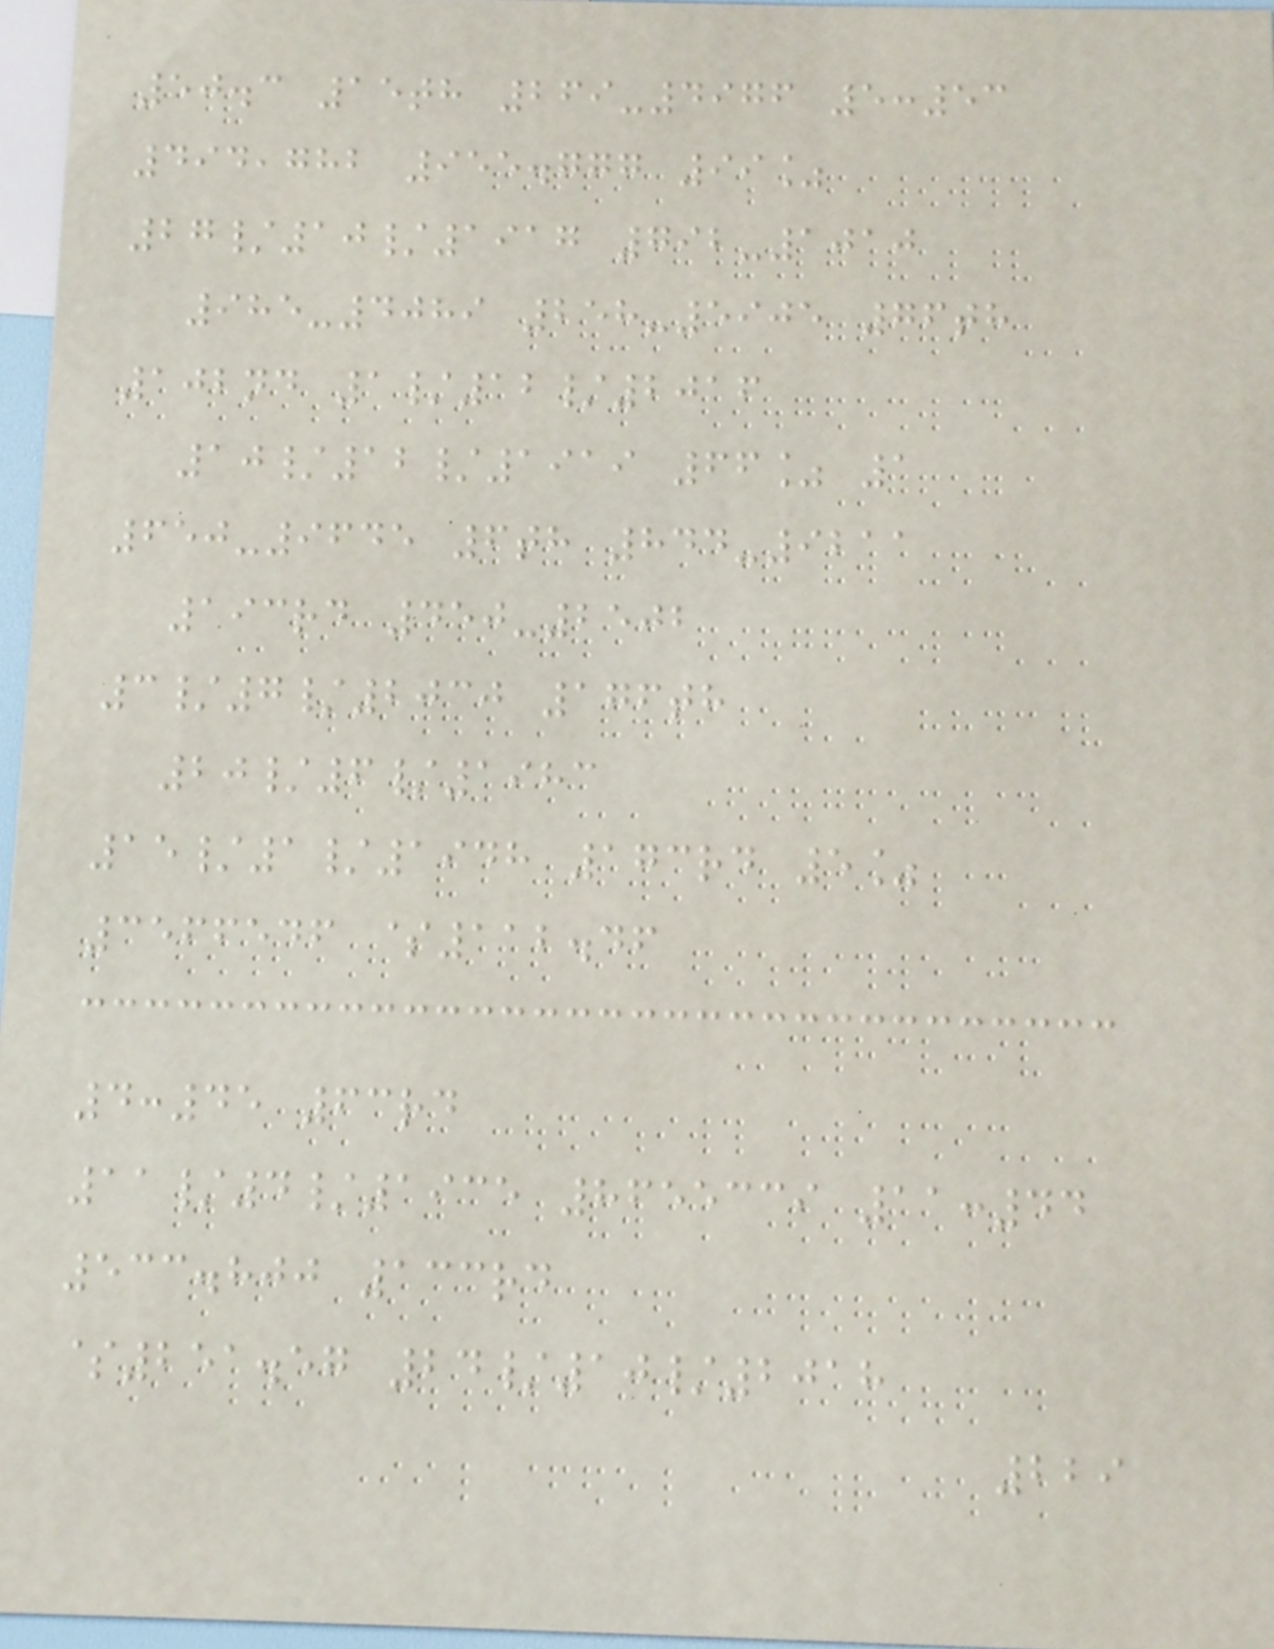50.3 15th 269-4976 5:53
494,782 955.777 99%
27/10/1917 792-1010
985-4089 258-5905 76th
102nd 1/12/2016
10/12/1919 66% 1
650-9645 6th 844-9211
193rd 450-2502
3/7/2030 176th
20/6/1983
15/1/1948 173rd 5%
3566546 $112.46
4:45 63rd
11/4/1935 8655339 11:44
533.800 133rd
$251.57 24/10/2018
229
